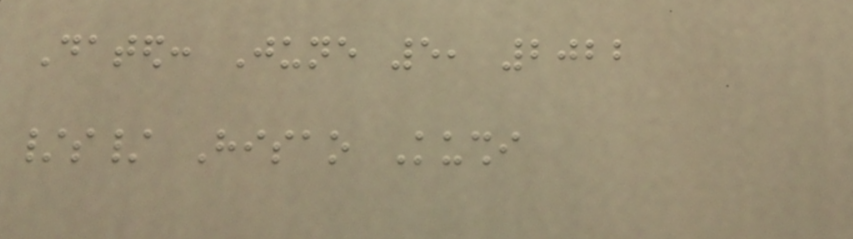Dated: June 5, 2022
/s/ Hisao Kushi
